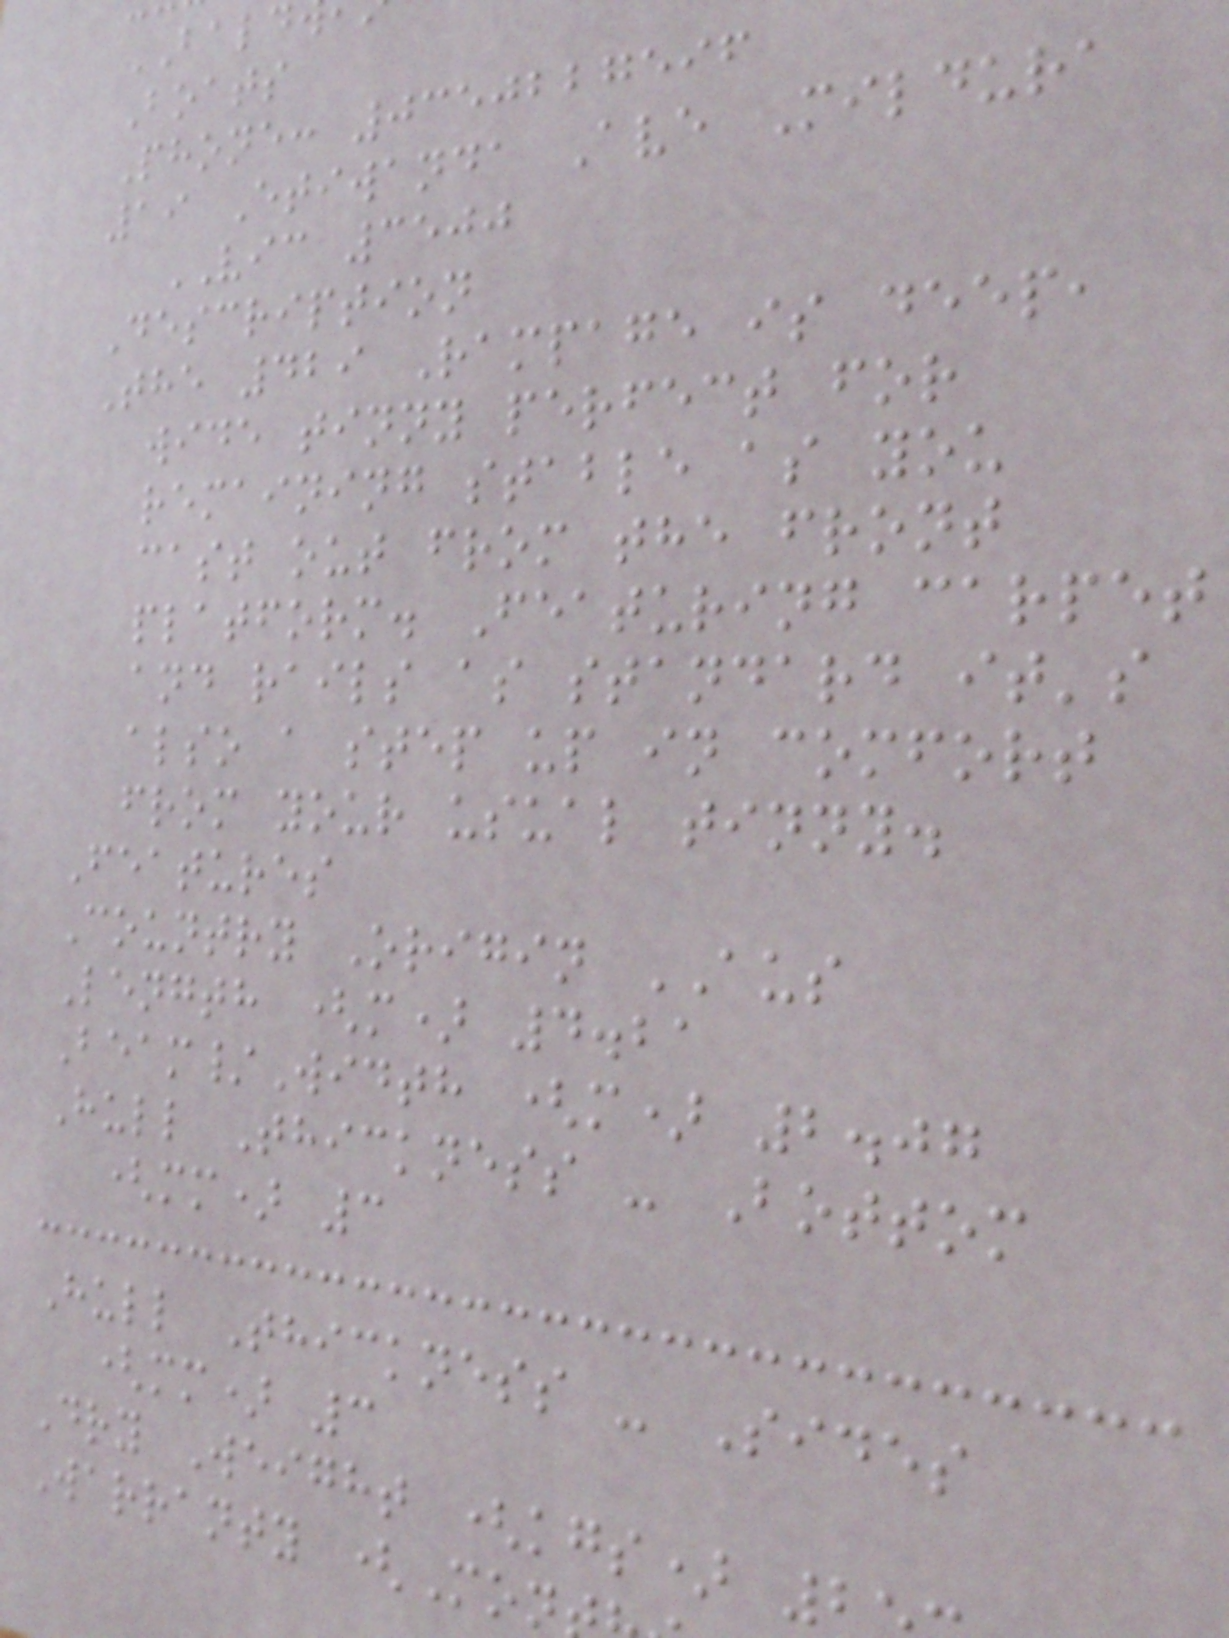BALD
Boats
Phone: 0350227596
19 Etiwanda Ave Mildura
VIC 3500
Description
The 429 Rampage is deep,
wide tinny perfect for
remaining stable as you
cast out from the front
platform. Featuring carpet
and rails as standard it's
also a step up in comfort
from your usual tinny.
Features
Country Origin AUS
Length (m) 4.21
Beam/Width (m) 2.07
Hull Thickness - Bottom
(mm) 3
Hull Thickness - Sides
(mm) 3
Dry Weight (kgs)
Warranty (Mon
